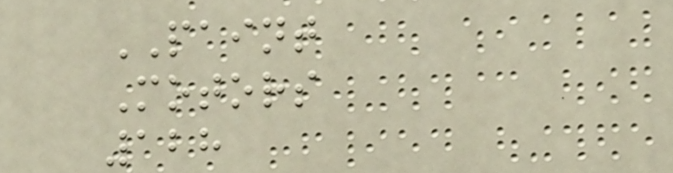PAINT
Motors
128
